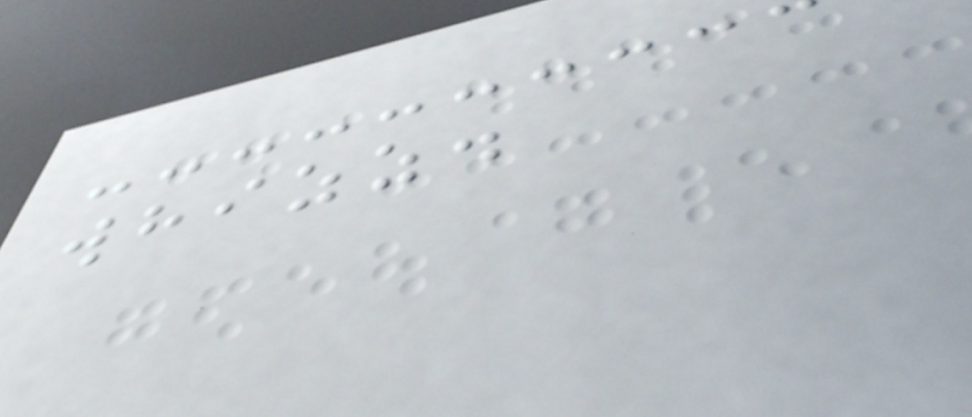whizz.
